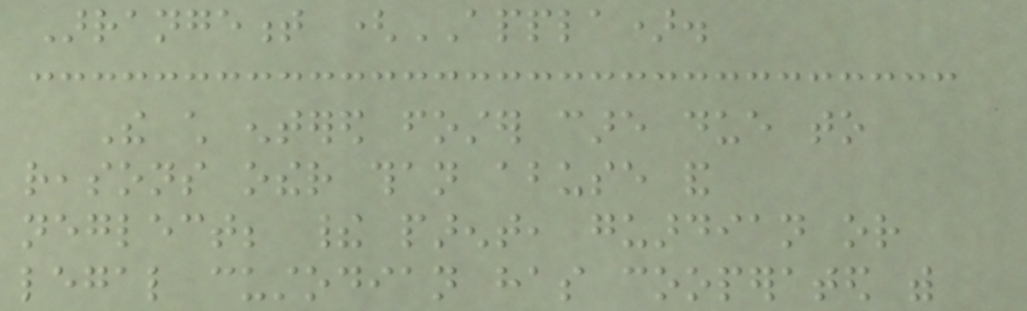Arrangement (APPLA).
The child entered foster care due to
reasons other than abuse and
neglect; their parent, guardian or
legal custodian has cooperated with
